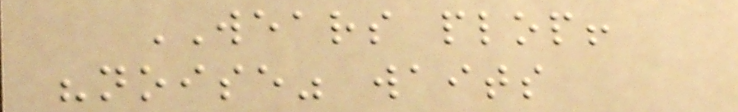WEARS plop!
"noise" waits
